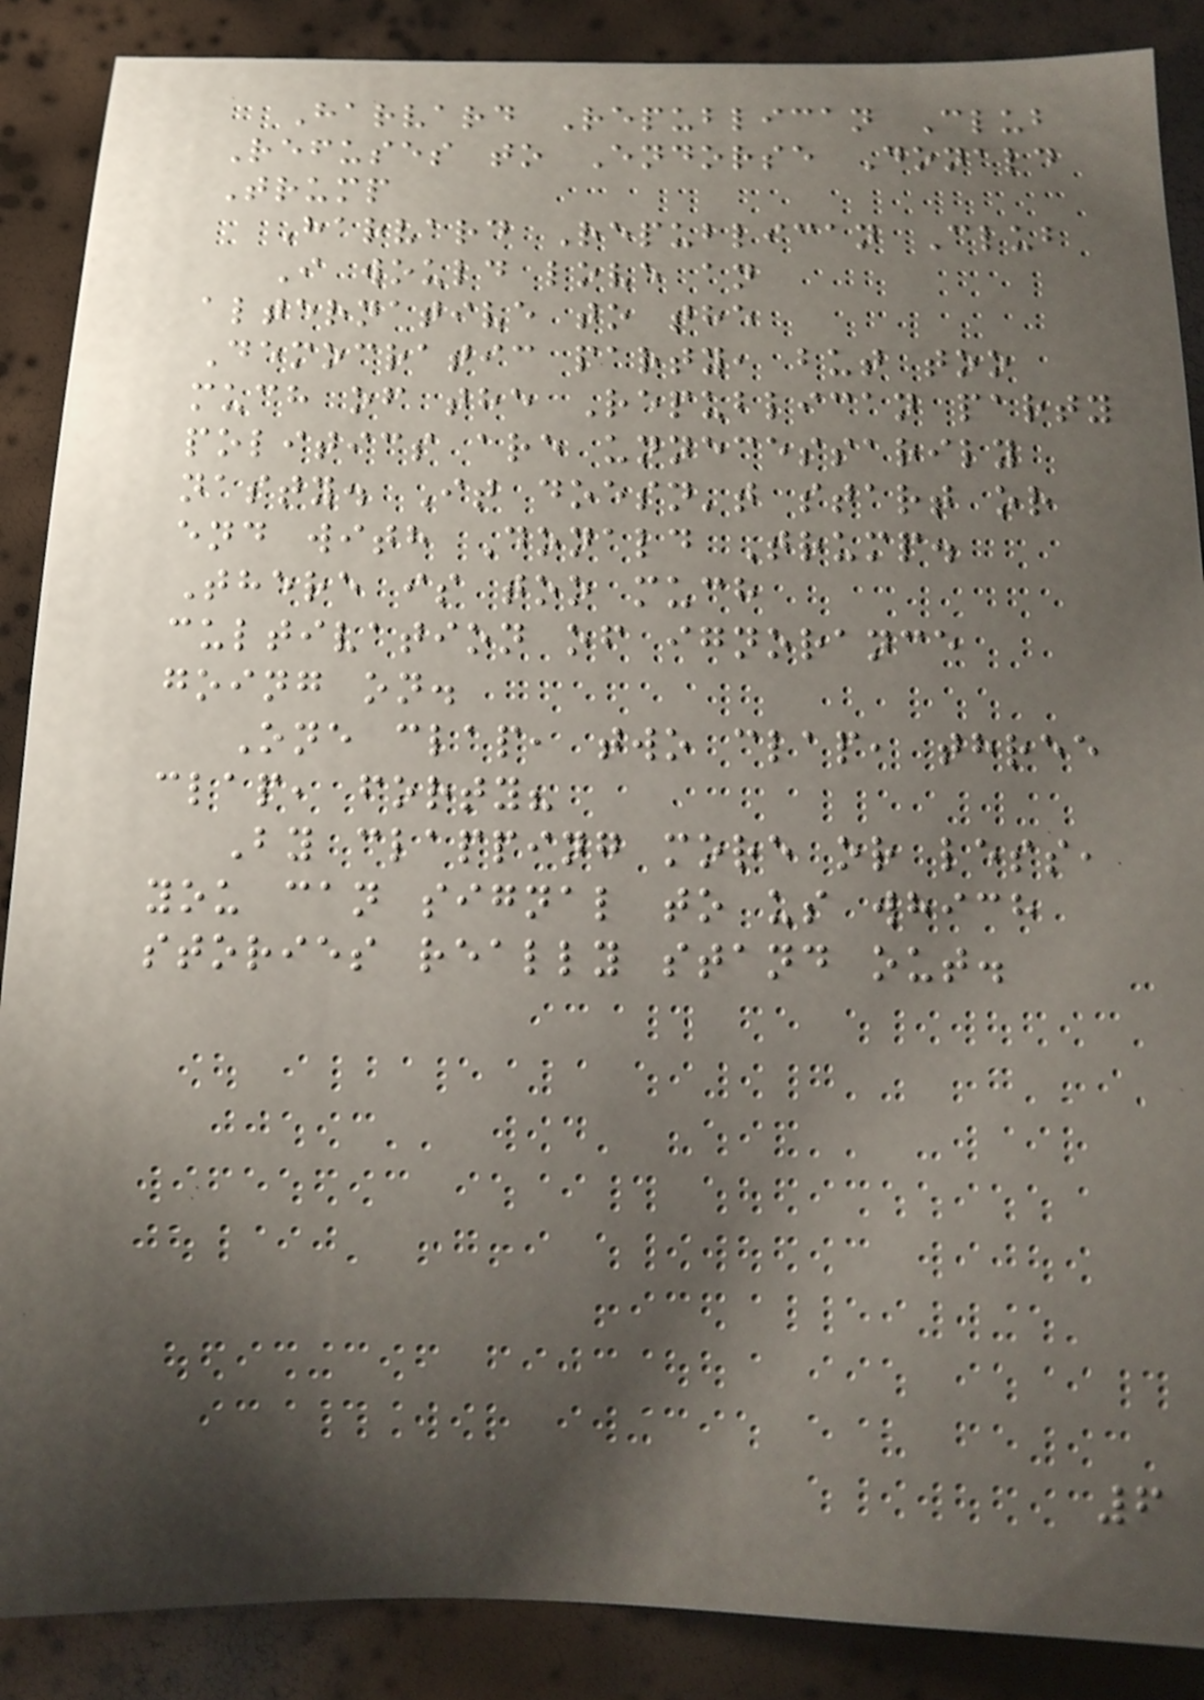Harvard Republican Club
Refuses to Endorse Donald
Trump
Harvard Republican Club
I would love an
alternative to the
Democratic party, but too
much of the Republican party
politics are unnecessarily
nasty. It doesn't start or
end with Donald Trump.
There is too much
cultivation of ignorance
going on.
One clap, two clap, three
clap, forty?
By clapping more or less,
you can signal to us which
stories really stand out.
6
